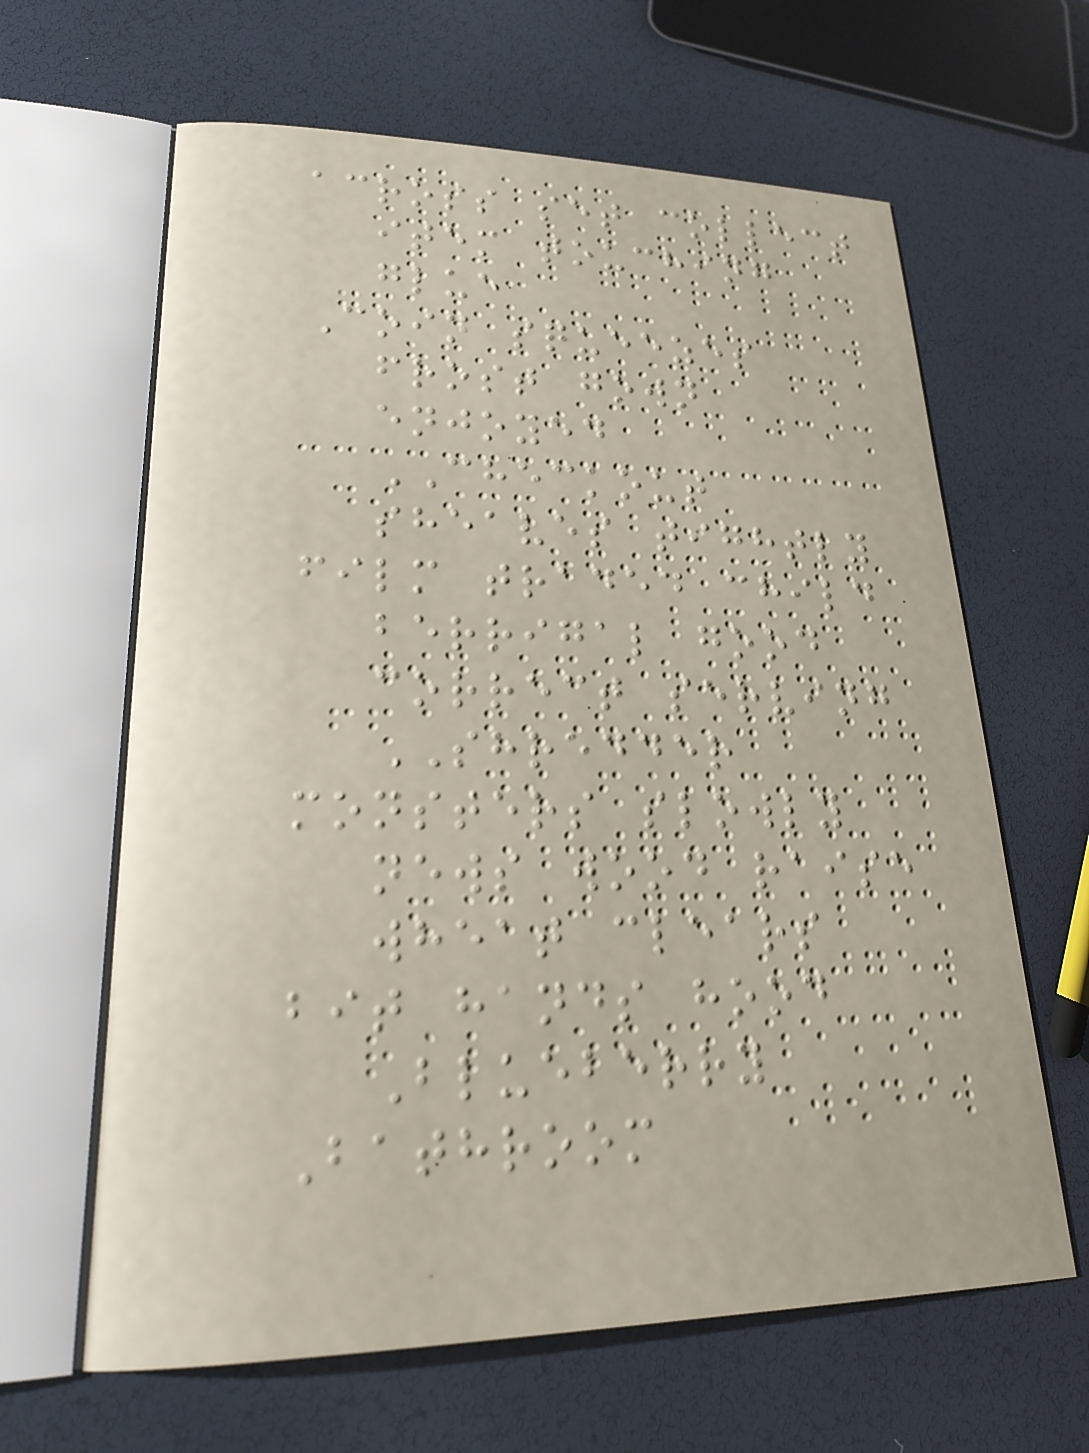across set collect
item touching
glue
Coin squeezes
frost gown
enjoyed
CHECKOUT
sheaves tightly
film traded child
berrigal good
correct serving
SHREDDER
monsters slowly
news wood raise
wheat clears
bit hands hood
Blueberry
Bathroom
